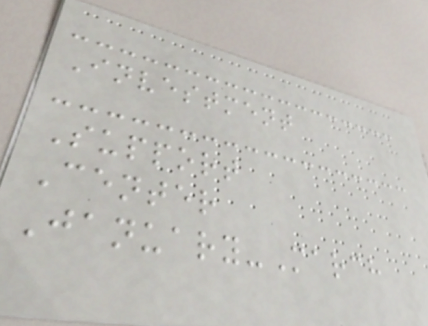Investment
Support
Center
January-March
